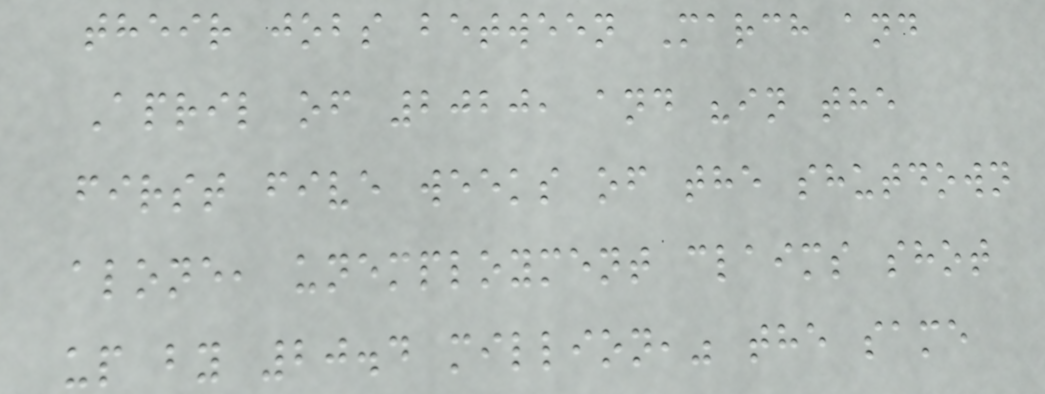their jobs between March and
April of 2020, and "in the
first five weeks of the shutdown
alone, unemployment claims shot
up by 20.4 million," the same
